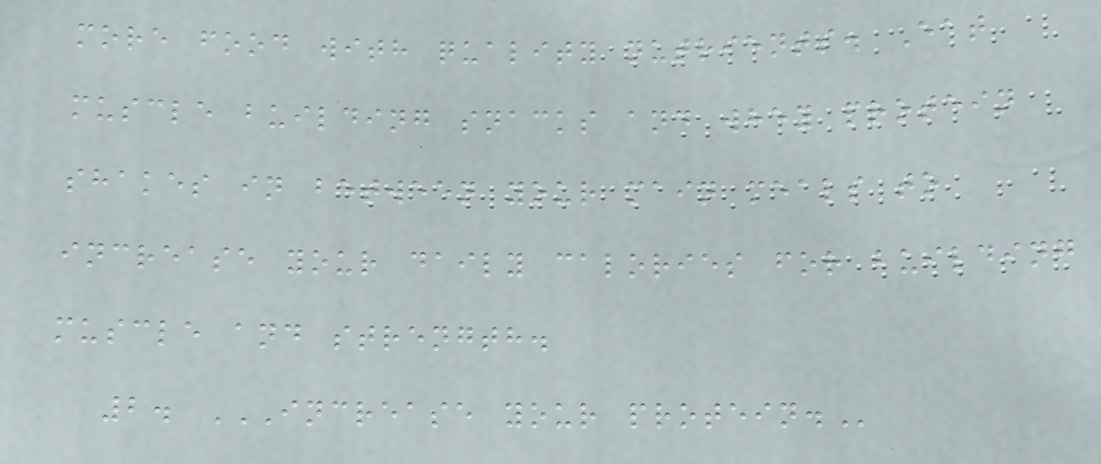more food with quality nutrients. Eat
muscle building snacks and whey protein
shakes in between your main meals to
increase your daily calories for building
muscle and strength.
2. INCREASE YOUR PROTEIN.
